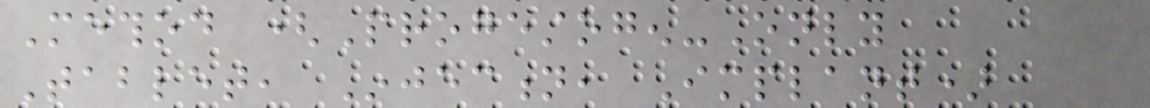Method (Progestogen-Only
Tablet, Injection, Implant)
